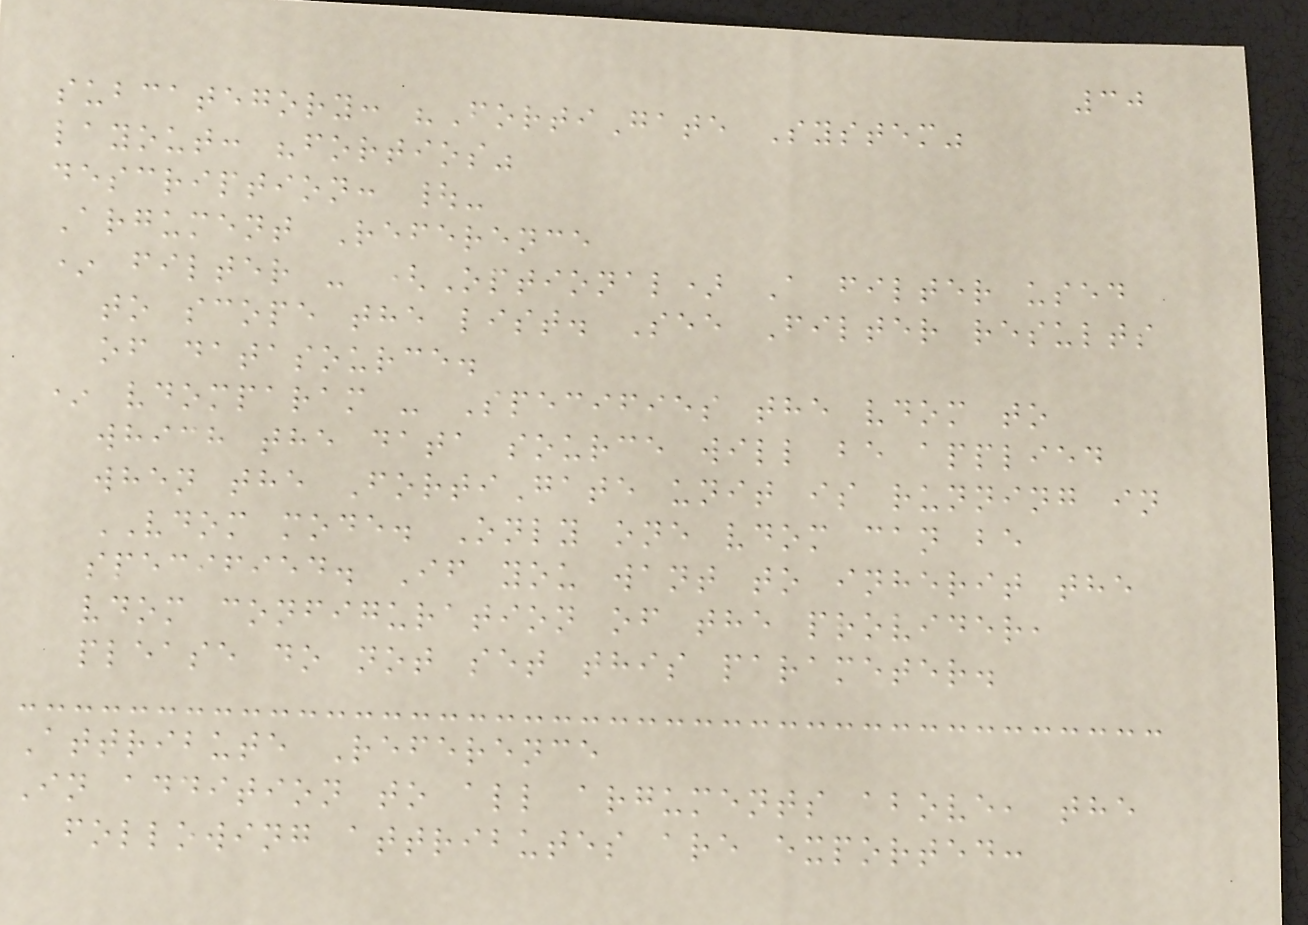30
subcategory: "FortiGate System"
layout: "fortios"
description: |-
Argument Reference
* filter - (Optional) A filter used
to scope the list. See Filter results
of datasource.
* vdomparam - Specifies the vdom to
which the data source will be applied
when the FortiGate unit is running in
VDOM mode. Only one vdom can be
specified. If you want to inherit the
vdom configuration of the provider,
please do not set this parameter.
Attribute Reference
In addition to all arguments above, the
following attributes are exported:
